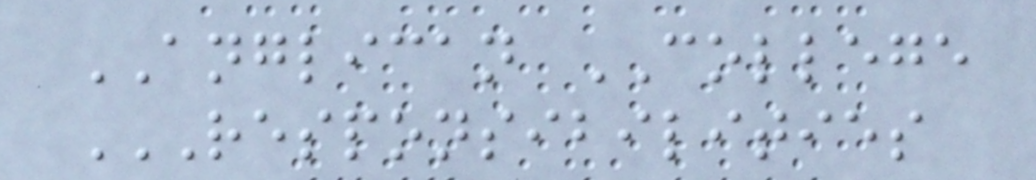ANGLICAN COLLEGE
RESPONSIBILITIES
